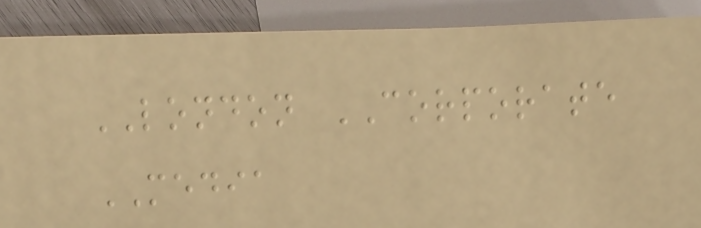LONDON CORPORATE
MEDIA
